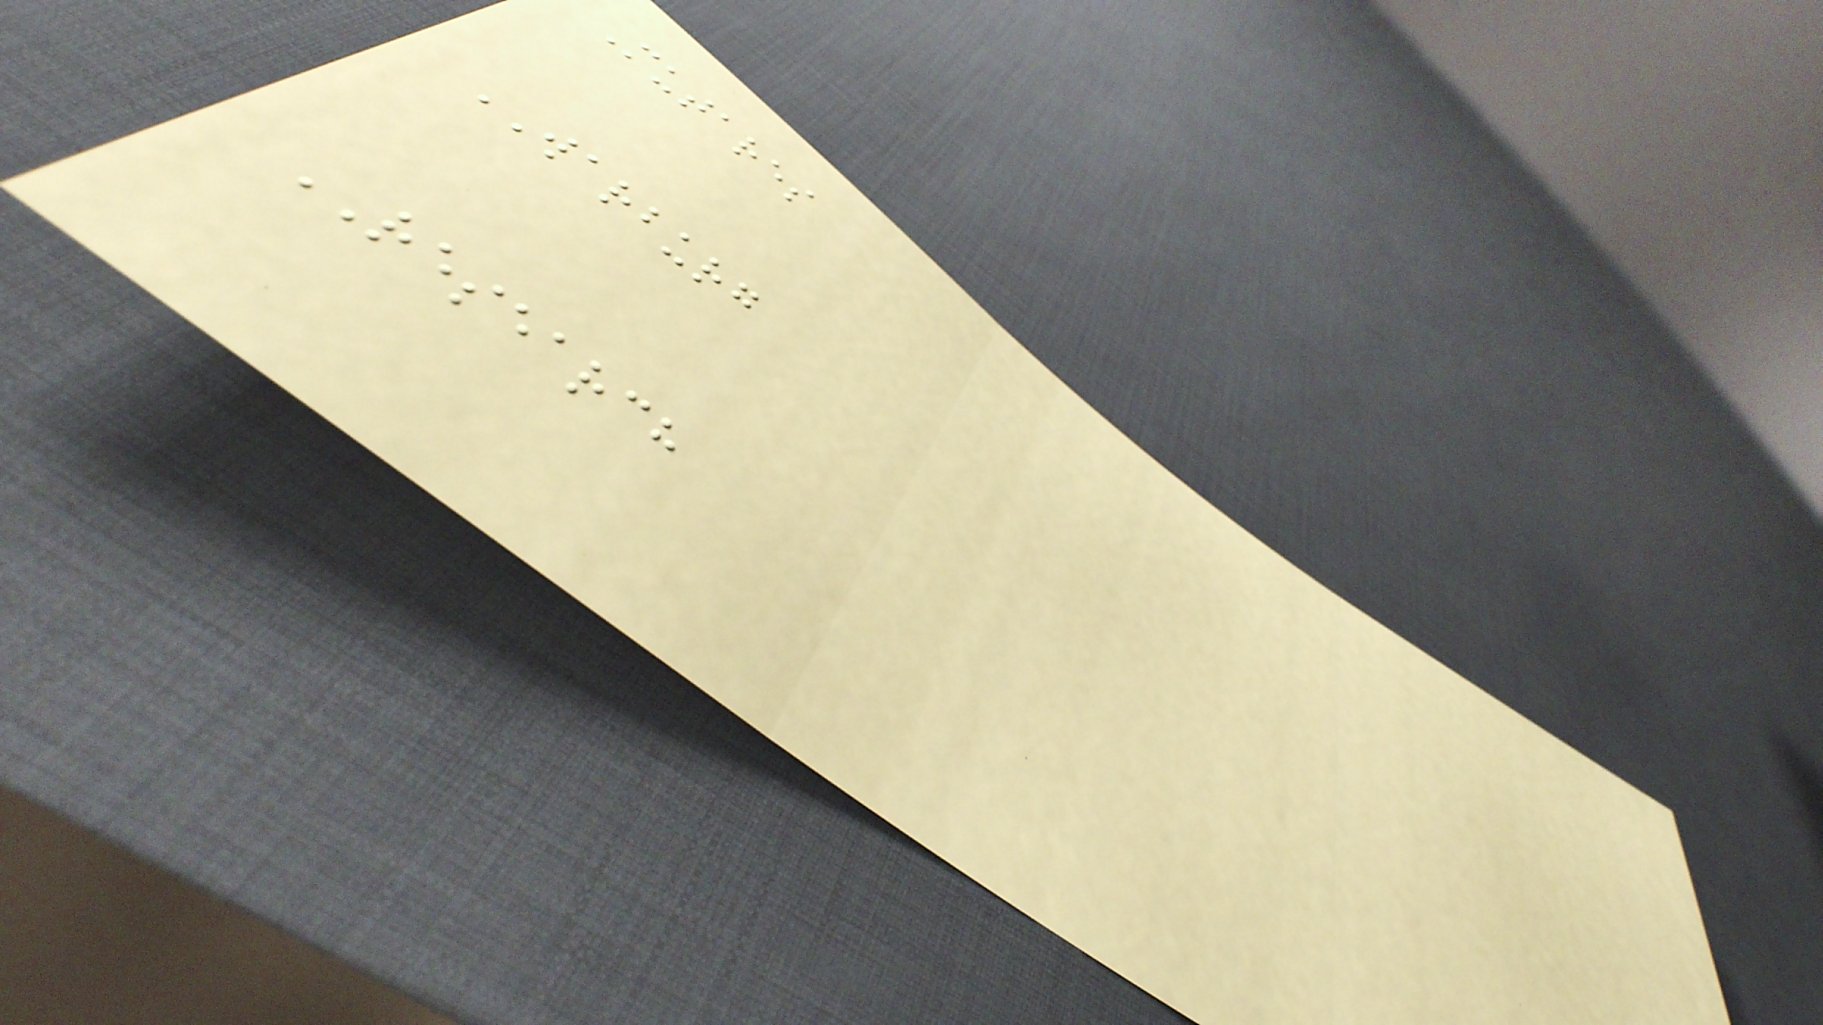Mutares
WARBURG
RESEARCH
